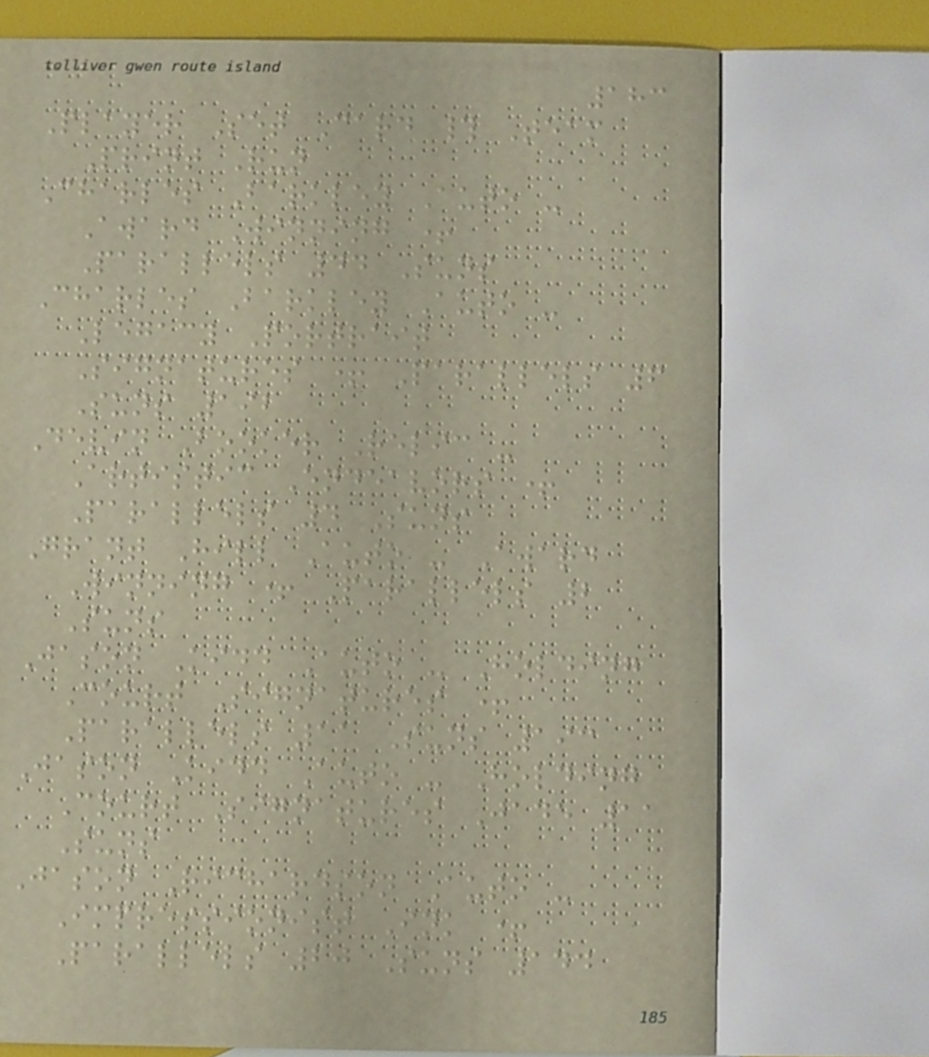183
Player Set Card # Team
Print Run
Charles Barkley Auto -
Award Winning +
Parallels 44 Suns
Charles Barkley Auto -
Legacy Portrait
Signatures + Parallels 6
Suns 192
Devin Booker Relic -
Artistic Endeavors +
Parallels 4 Suns
Grant Hill Auto - Award
Winning + Parallels 2
Suns
Jason Kidd Auto - Holding
Court Signatures +
Parallels 11 Suns 193
Jason Kidd Auto - Holding
Court Signatures Jade 11
Suns
Jason Richardson Auto -
Impressionist Ink +
Parallels 20 Suns 144
